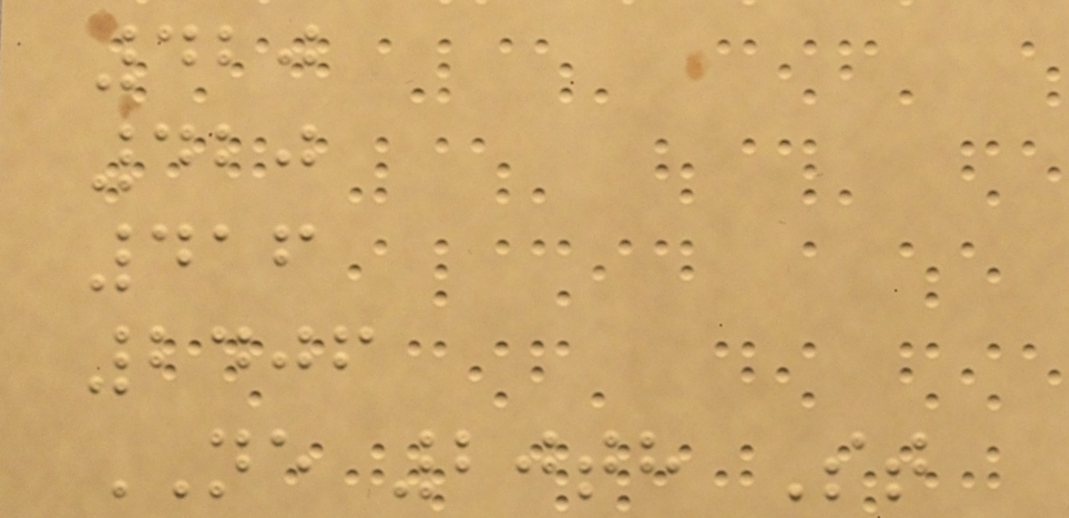420
420
416
2406
NE 20th St
